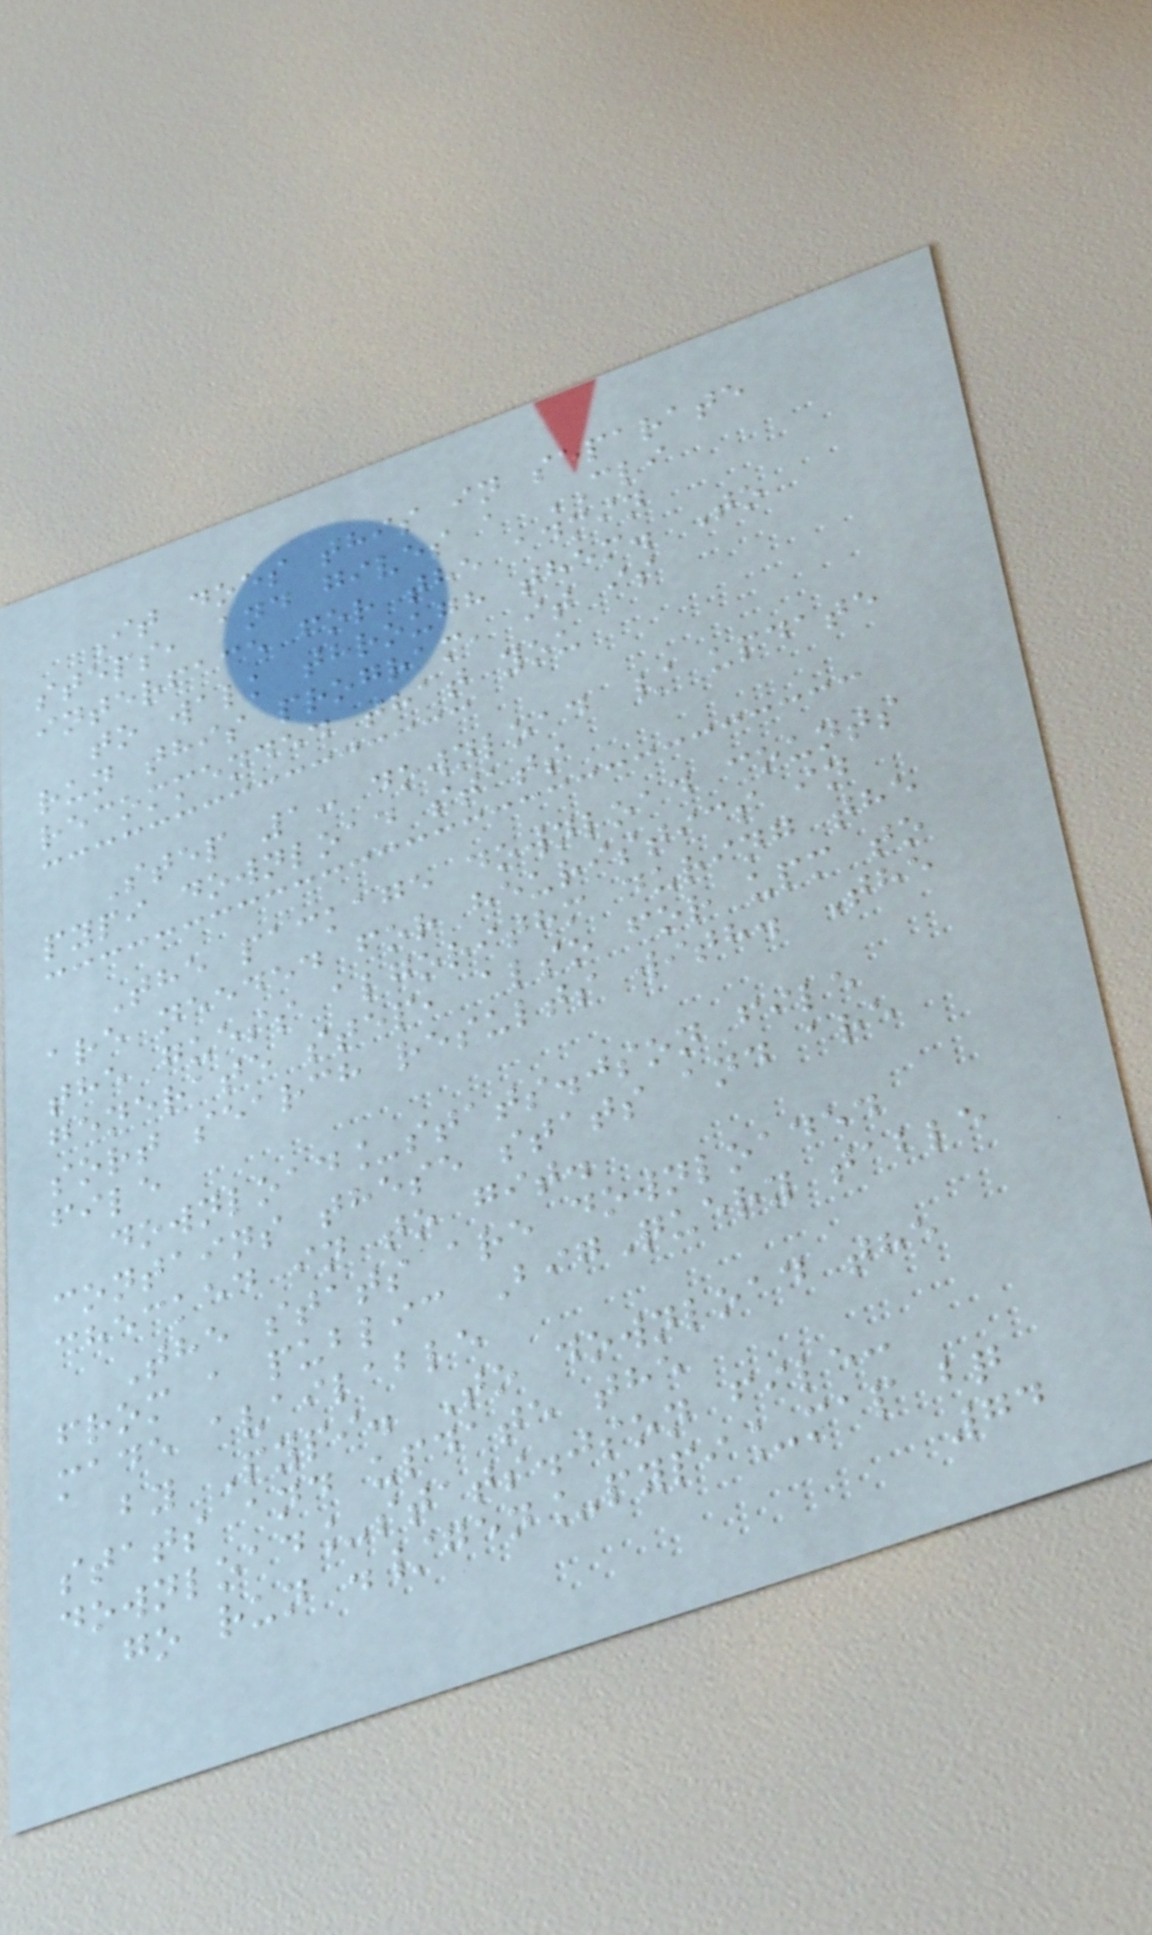It does this in separate
steps, and gives a CLI
interface for the admin
to walk through them. To
run this program, it is
recommended that you
Step 1: download / update
pypi download stats
The package download counts
are needed for heuristics in
the guess algorithm during the
generate step, also for upm to
sort search results with. The
file
download_stats.json file
contains these stats and are
checked in to git.
The stats are downloaded
from a public BigQuery table
made available
by Pypi. To download the
stats and update the
download_stats.json file:
go run ./gen_pypi_map bq
74
